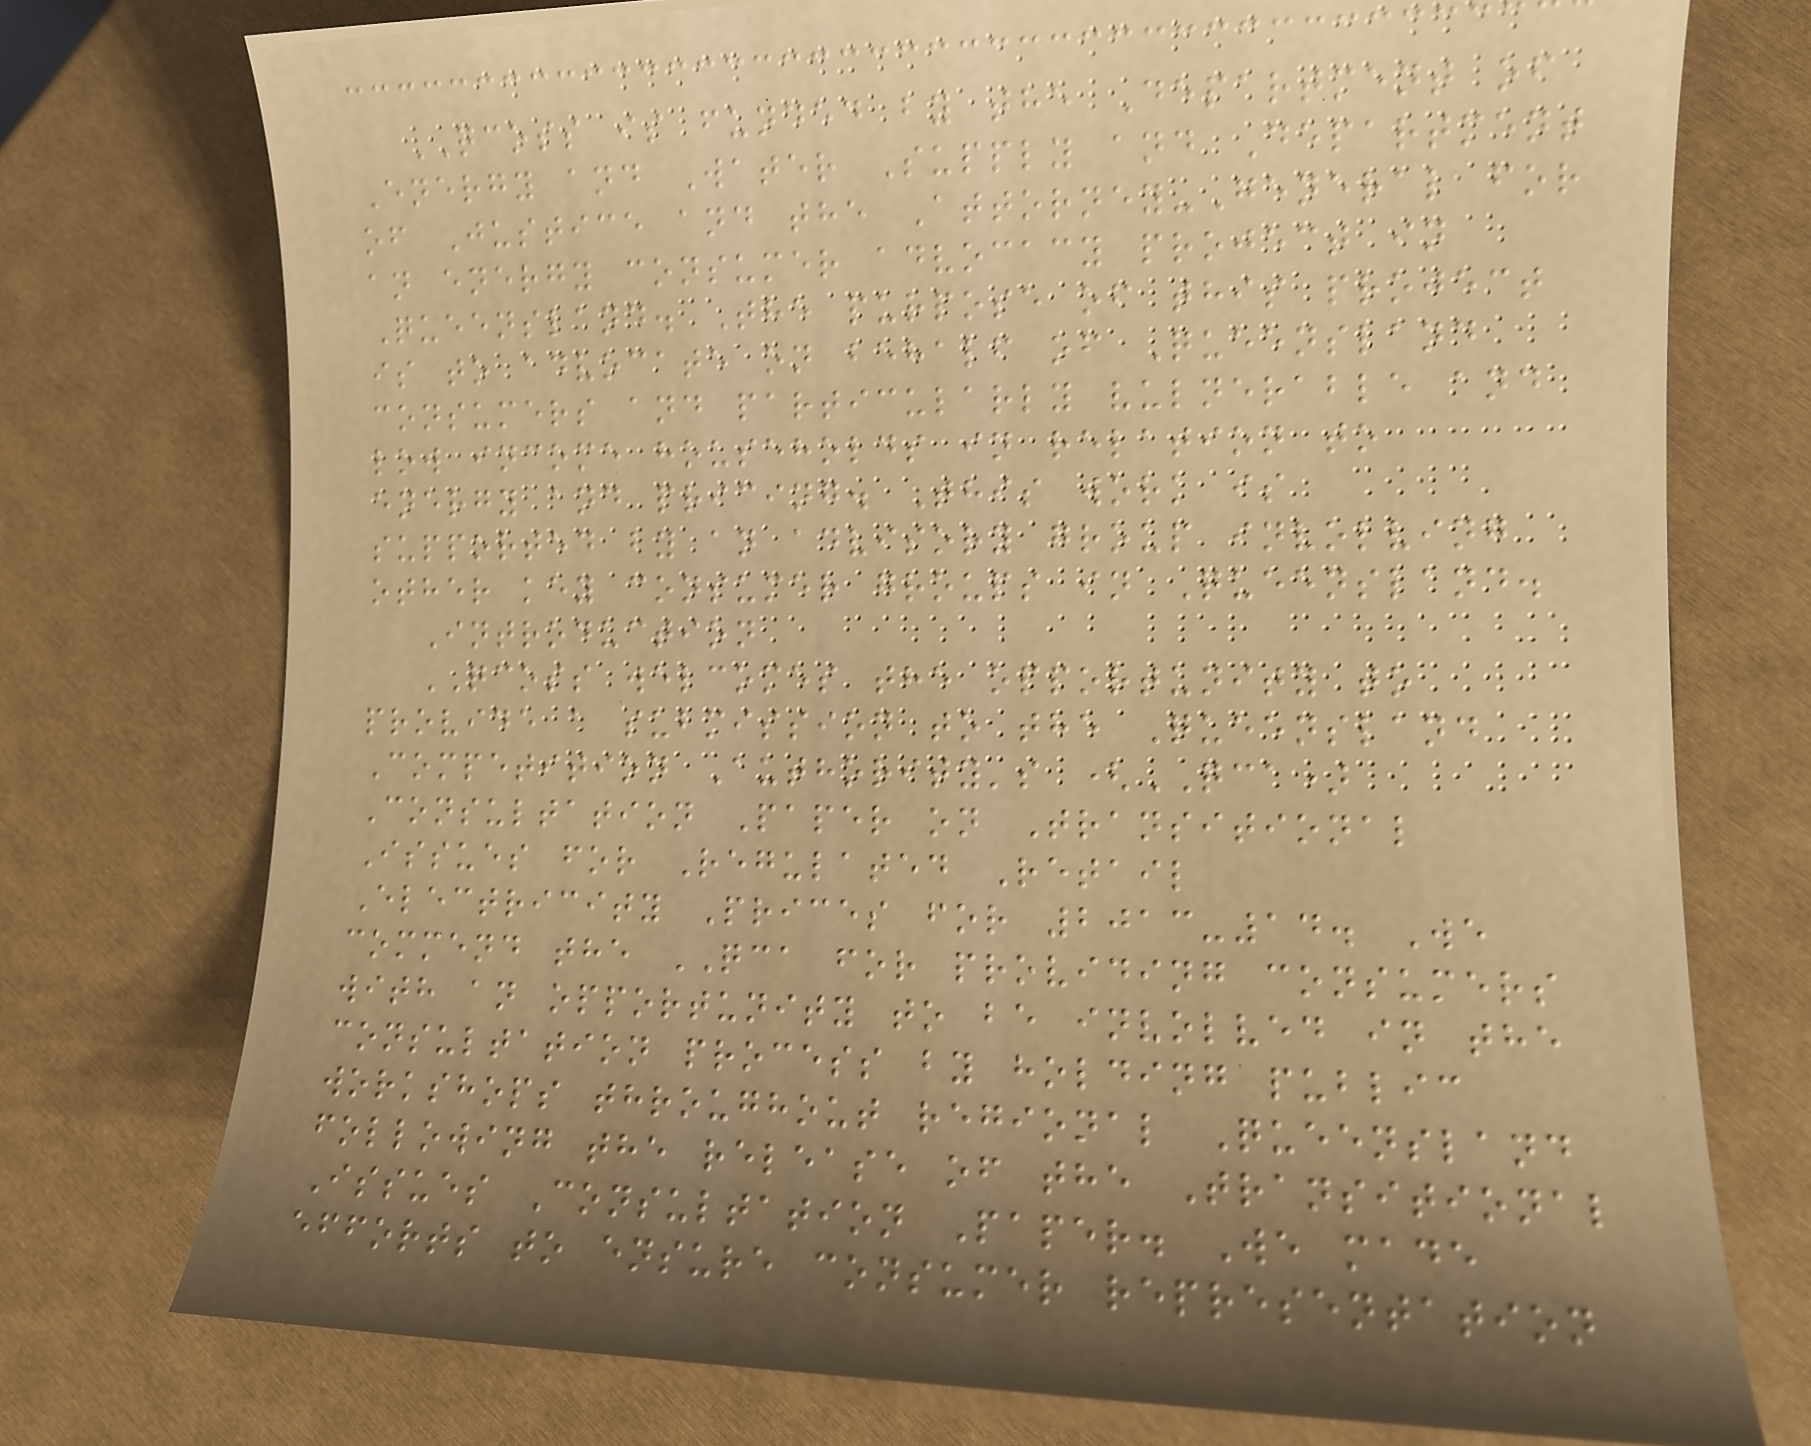QCOSS is funded by the Department of
Energy and Water Supply and Department
of Justice and the Attorney-General for
an energy consumer advocacy project in
Queensland. The purpose of this project
is to advocate on behalf of Queensland
consumers and particularly vulnerable and
low income households in relation to
energy and pricing. This work is
supported by an advisory group involving
other key consumer groups in Queensland.
Introduction
QCOSS welcomes the opportunity to
provide a submission to the Queensland
Competition Authority's (QCA)
Consultation Paper on Transitional
Issues for Regulated Retail
Electricity Prices for 2013-14. We
commend the QCA for providing consumers
with an opportunity to be involved in the
consultation process by holding public
workshops throughout regional Queensland
following the release of the Transitional
Issues Consultation Paper. We made
efforts to ensure consumer representation
